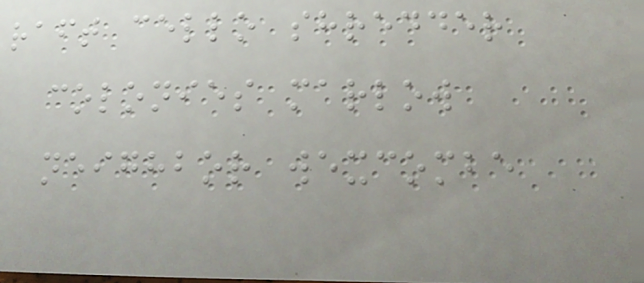raft cello shredder
colonies marlow
neighbor wexcombe
